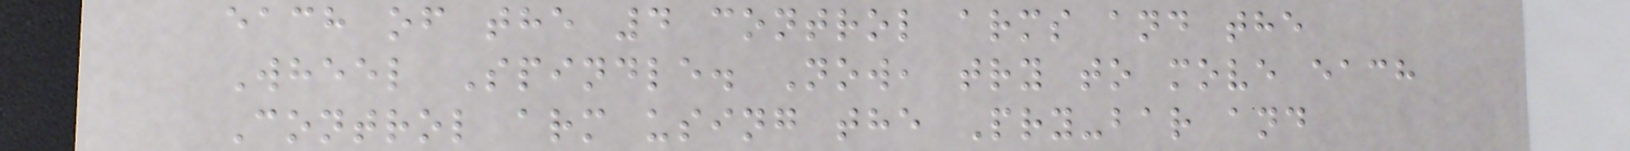each of the 4 control arms and the
Wheel Spindle. Now, try to move each
Control arm using the Pry-bar and
